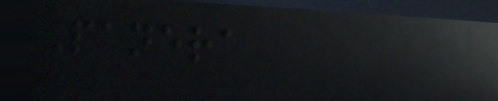Panera
